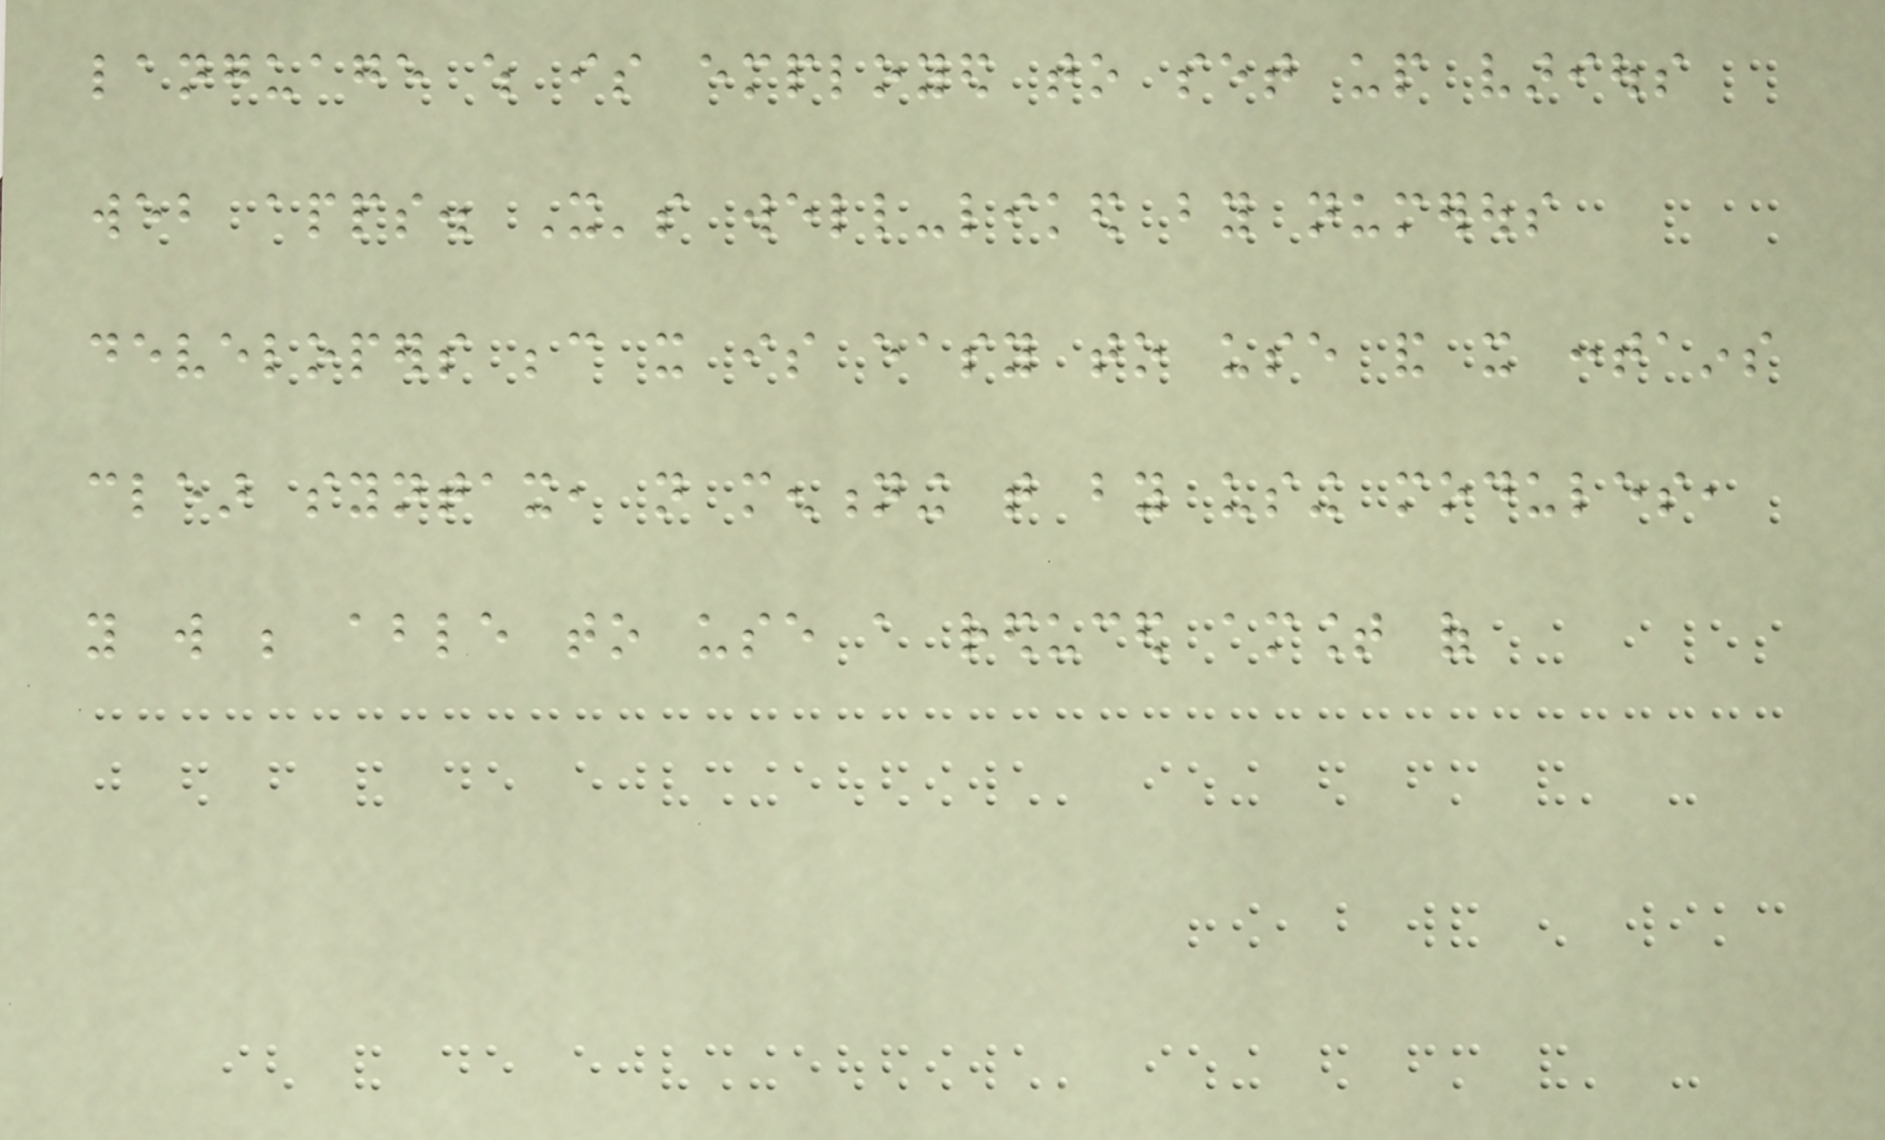language which is employed to set up various
web apps. It's well-liked by numerous
developers because it is easy to use and it contains
clear syntax, not mentioning that by using modules,
you will be able to use a reduced amount of
